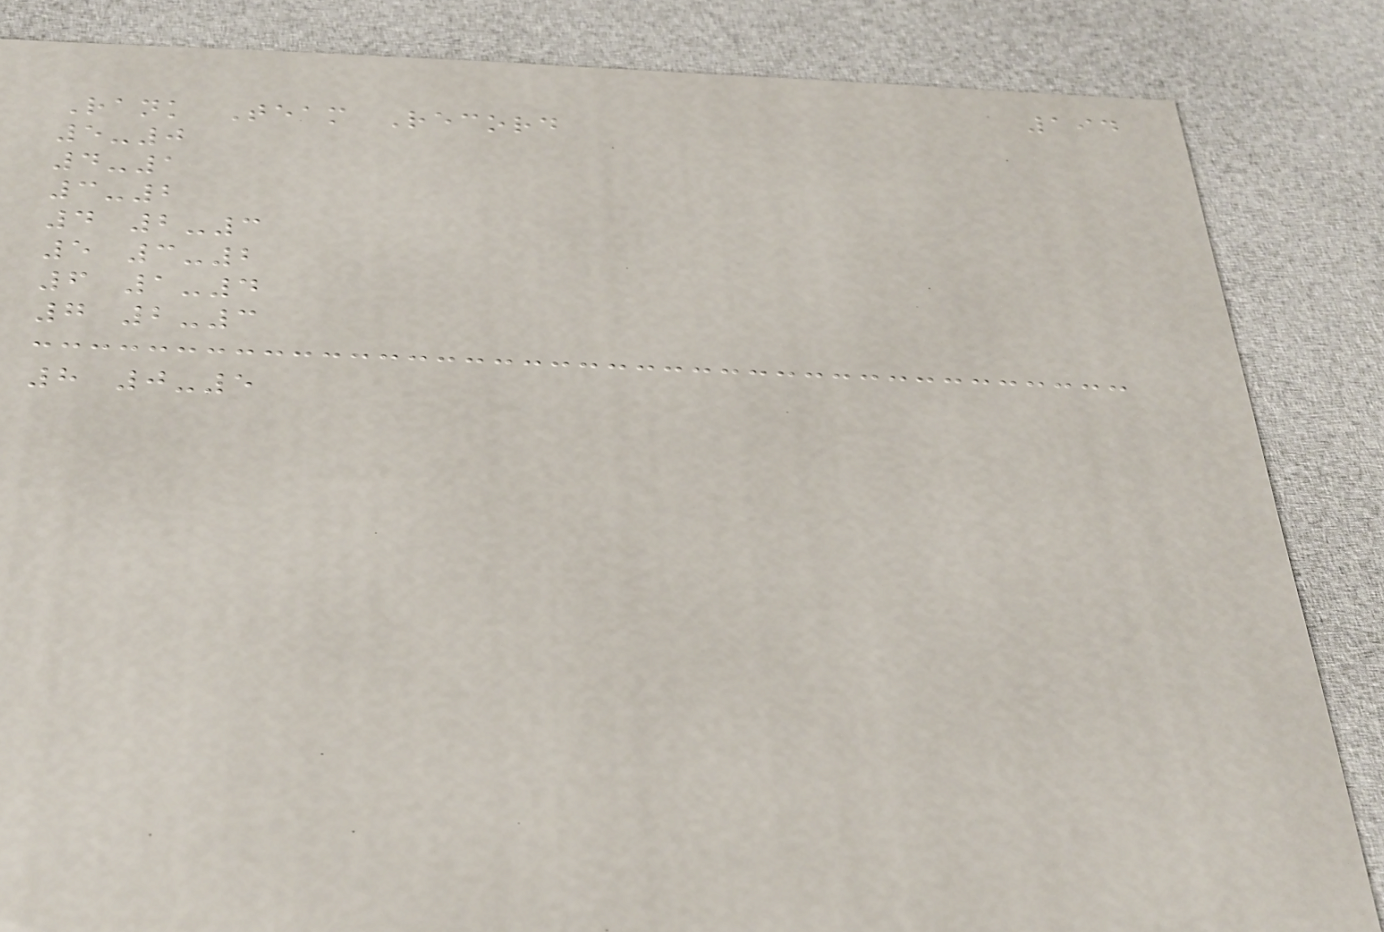194
Rank Team Record
5-0
4-1
3-2
4 2-3
5 3-2
6 1-4
7 2-3
8 0-5
